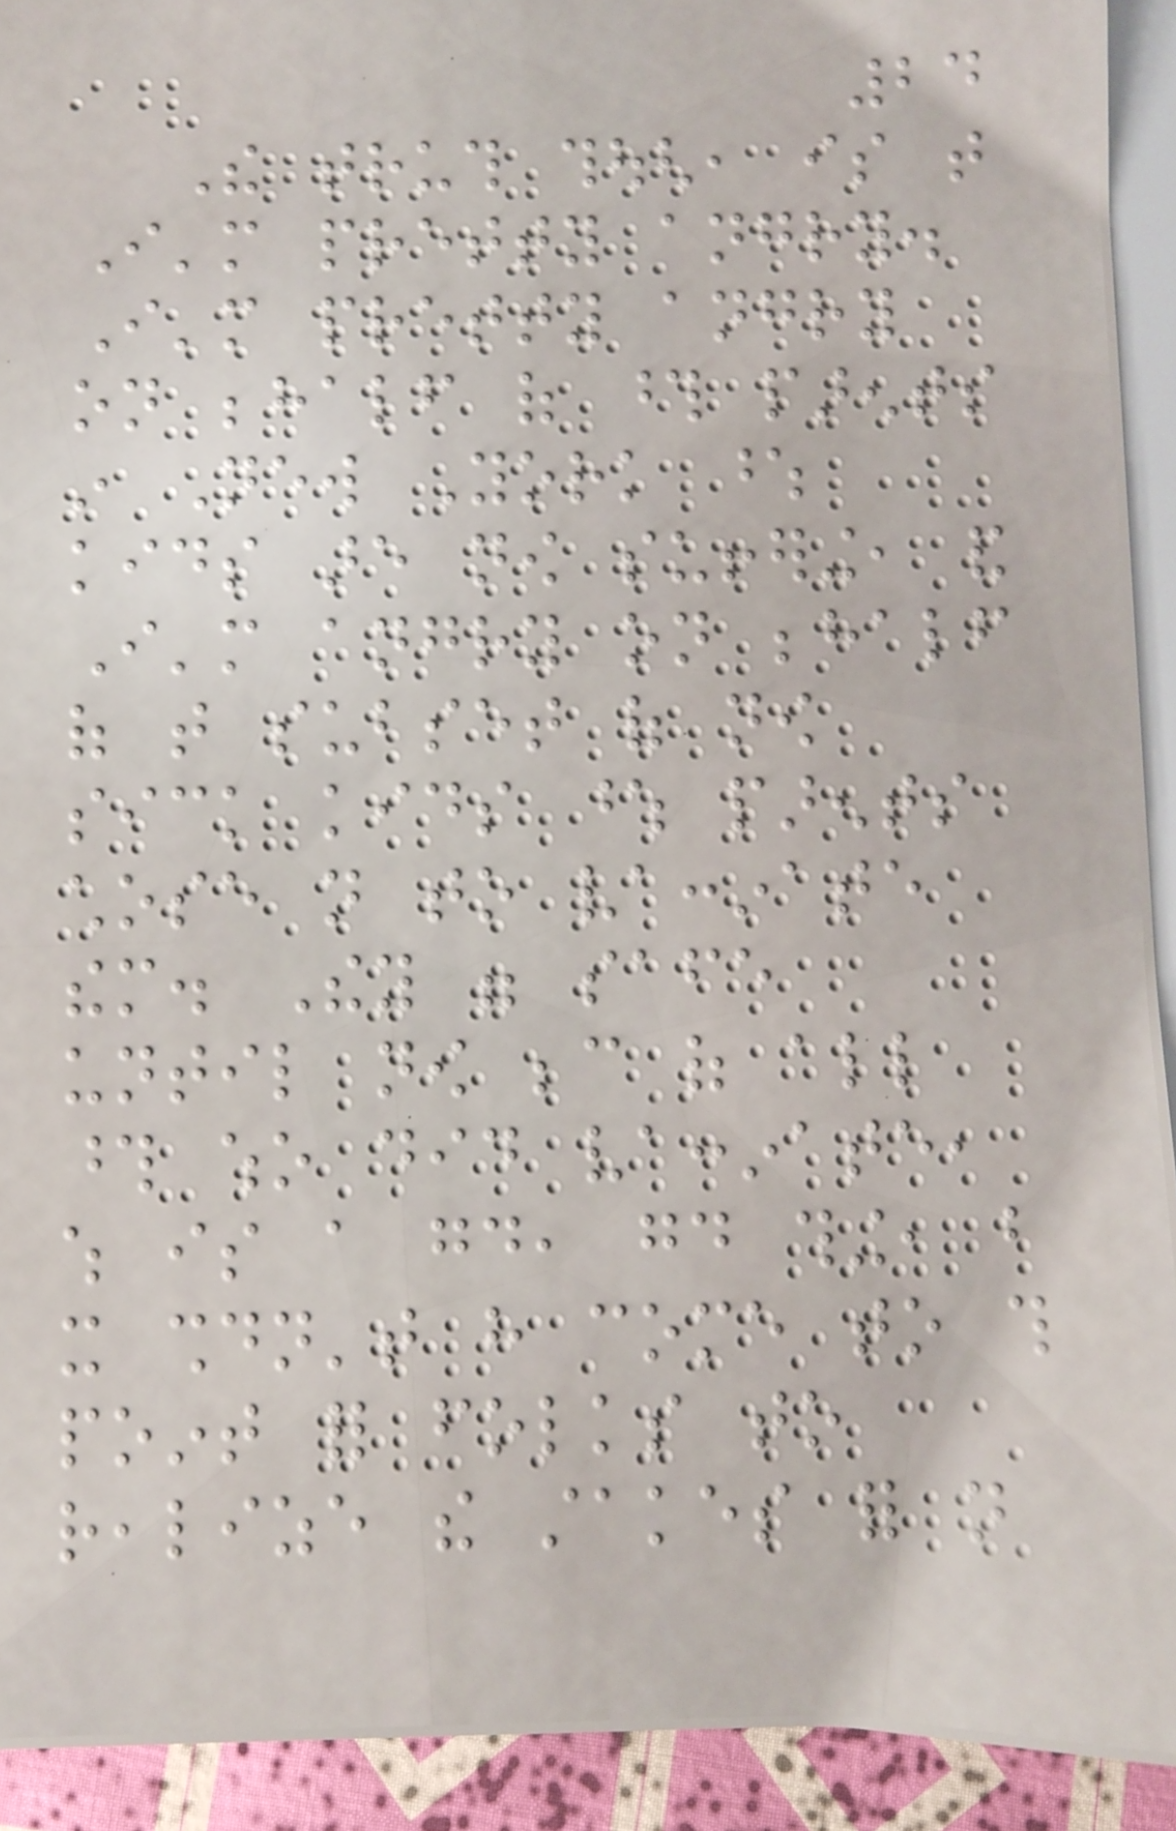24
The truth though, is that
I'm pretty angry.
I'm pretty angry
on behalf of those parents
in New York whose
kids are now suffering, and
I'm angry on behalf
of that subset of now
sick kids whose parents
chose not to vaccinate
them. They were safe
until now because of all
those who did vaccinate,
which is a good, good thing, but
it shouldn't have come to this
point for folks to
realize the stakes for not
